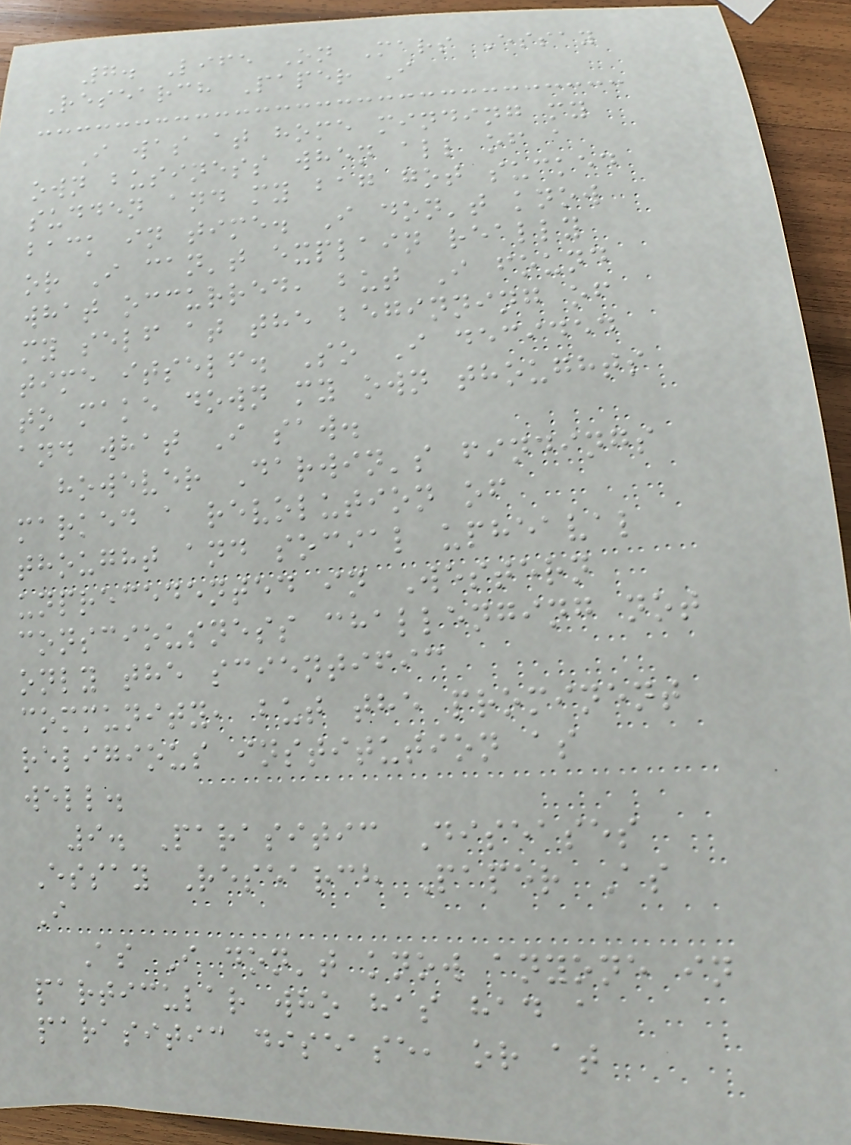7. Life On Mars Essay
Research Paper I
I was at home minding my
own business when all of a
sudden and my bag got sucked
back in time. I don't know
or I can't explain really
what occurred, but I found
my self at the beginning of
time itself. So I decided
to make down my own thoughts
and what I saw.
however Darwin's findings
marked a revolution of
thought and social upheaval
unprecedented in Western
consciousness challenging not
only the scientific
community, but the prominent
religious institution as
well.
9. Parasitic Diseases
Essay Research Paper As
I
As I don't know anyone in
particular who has had a
parasitic disease, or at
